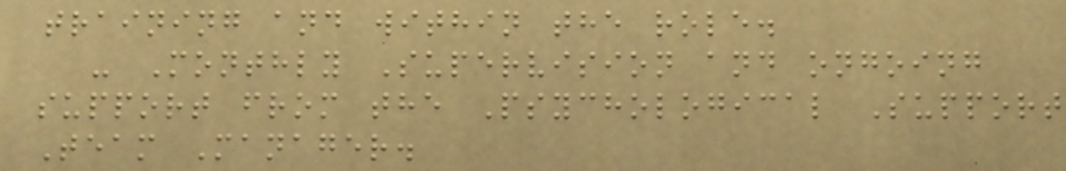training and within the role.
- Monthly Supervision and ongoing
support from the Psychological Support
Team Manager.
